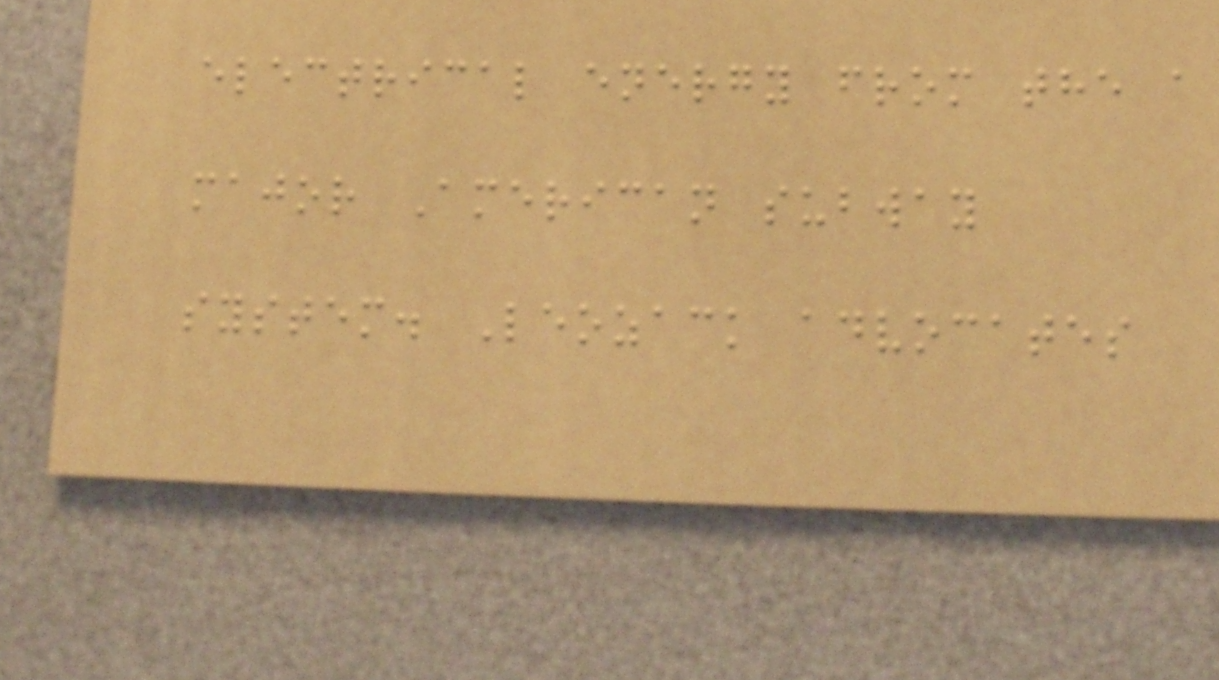electrical energy from the a
major American subway
system. Leozack advocates
